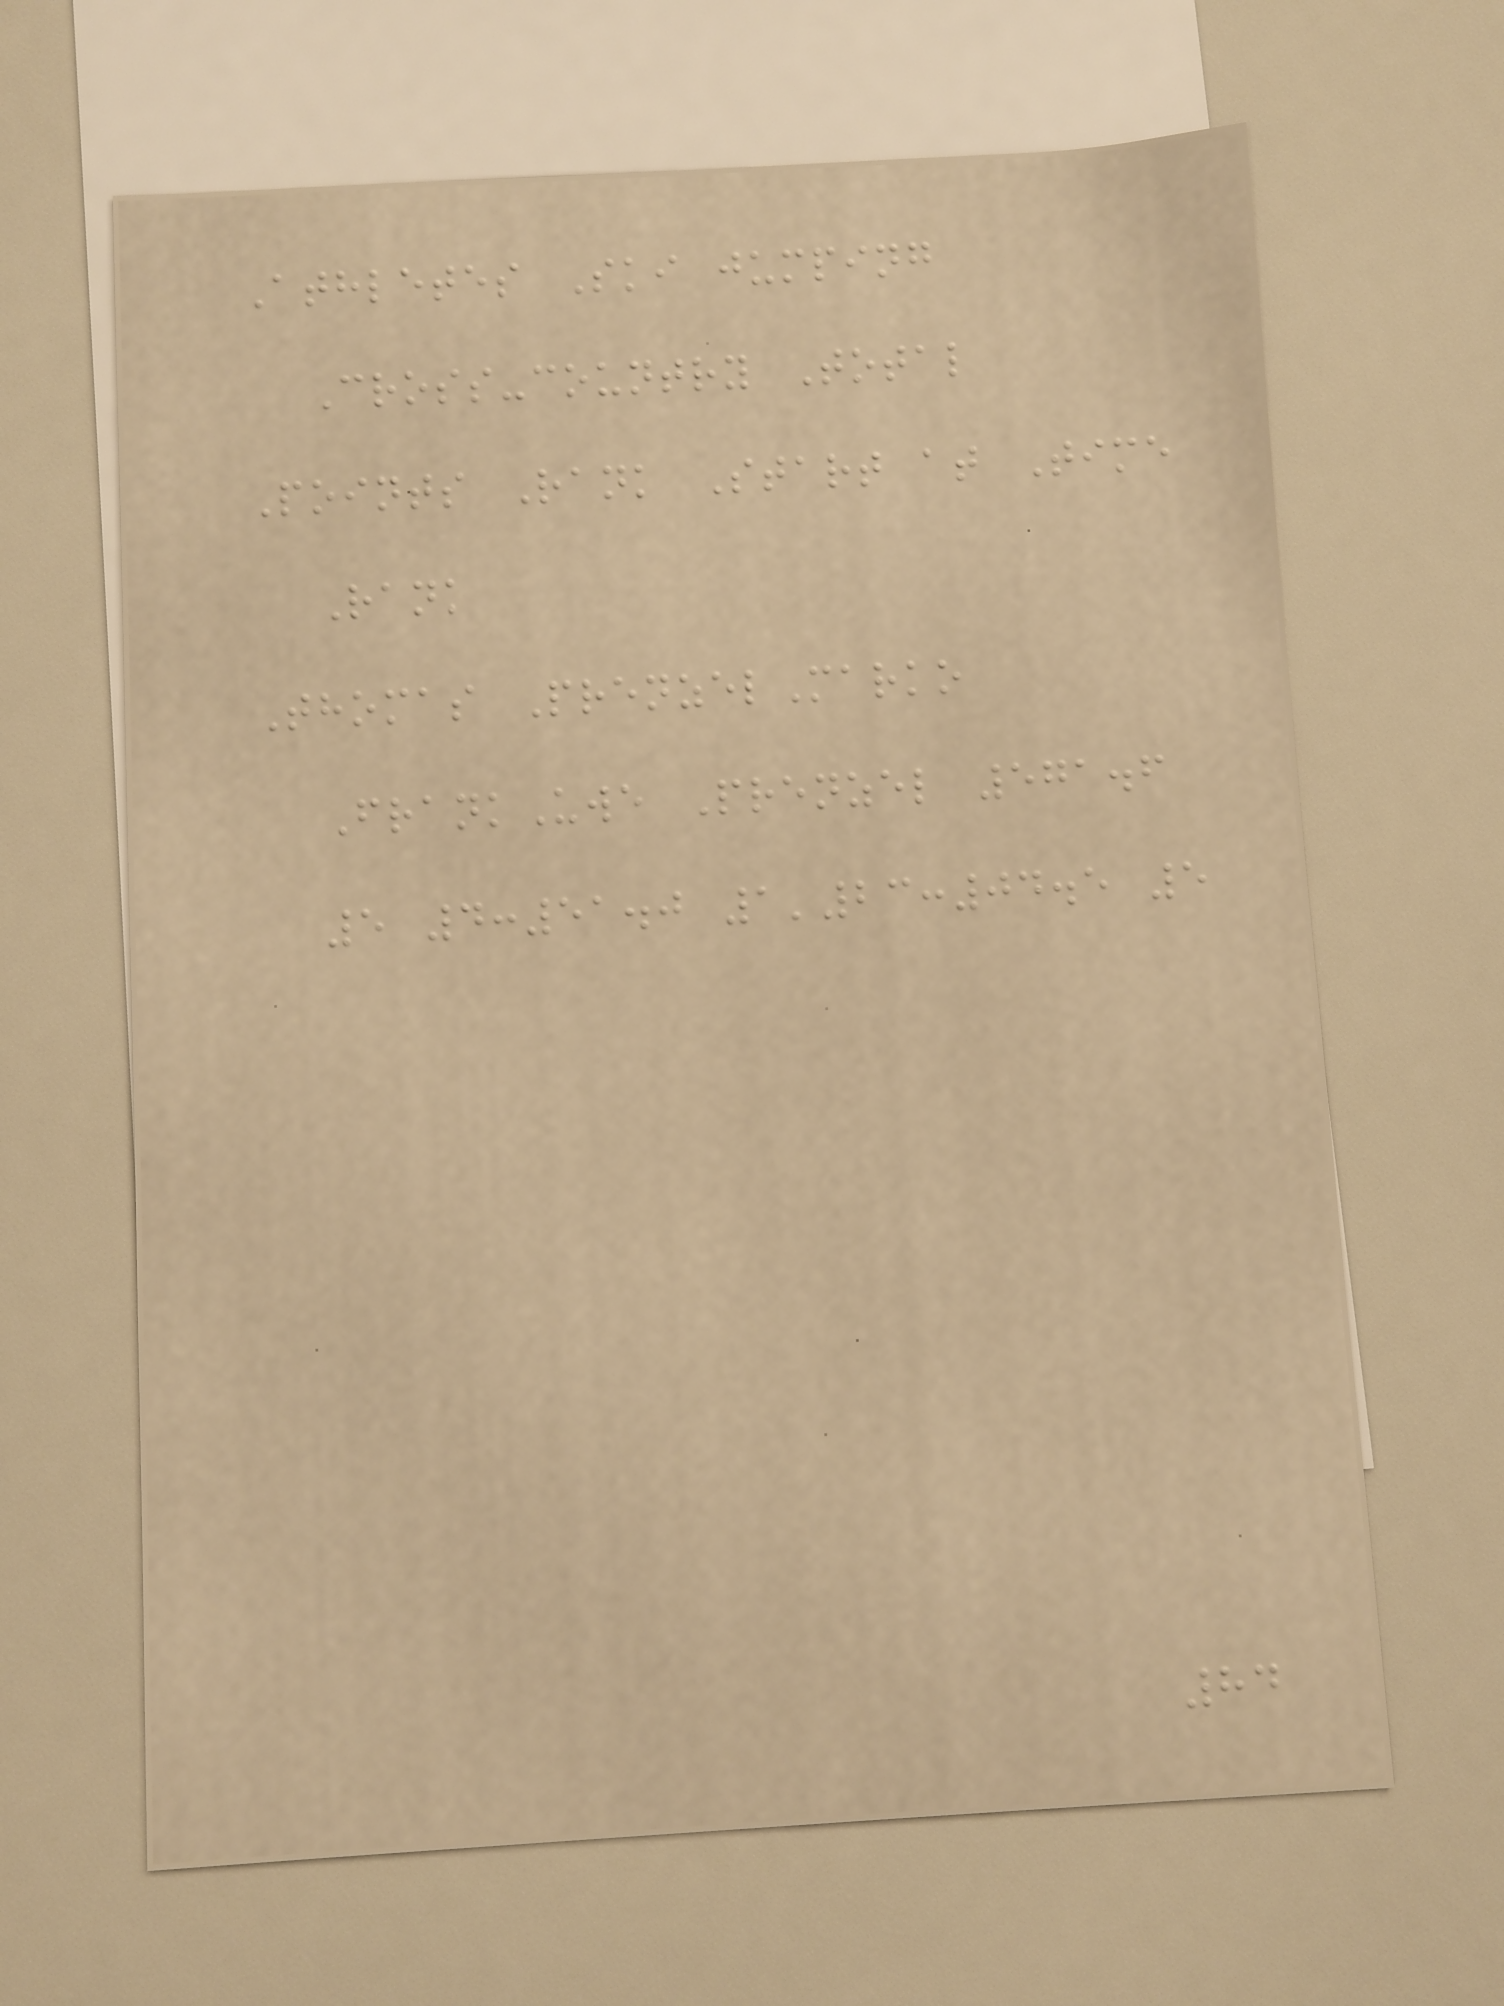Athletes Ski jumping
Cross-country Total
Points Rank Start at Time
Rank
Thomas PrenzelMarko
FrankUwe Prenzel 571.6
5 4:51.0 1'23:04.5 5
84
